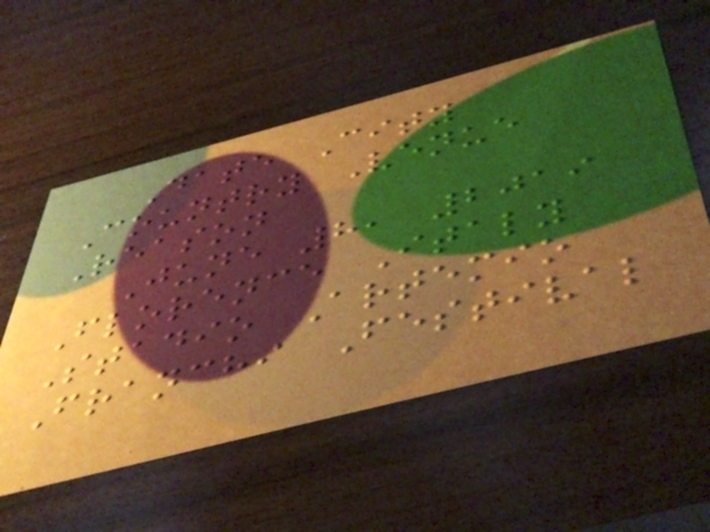Date City
Country Venue
Reason
June 8, 2019
Florence Italy
Stadio Artemio
Franchi Festival
